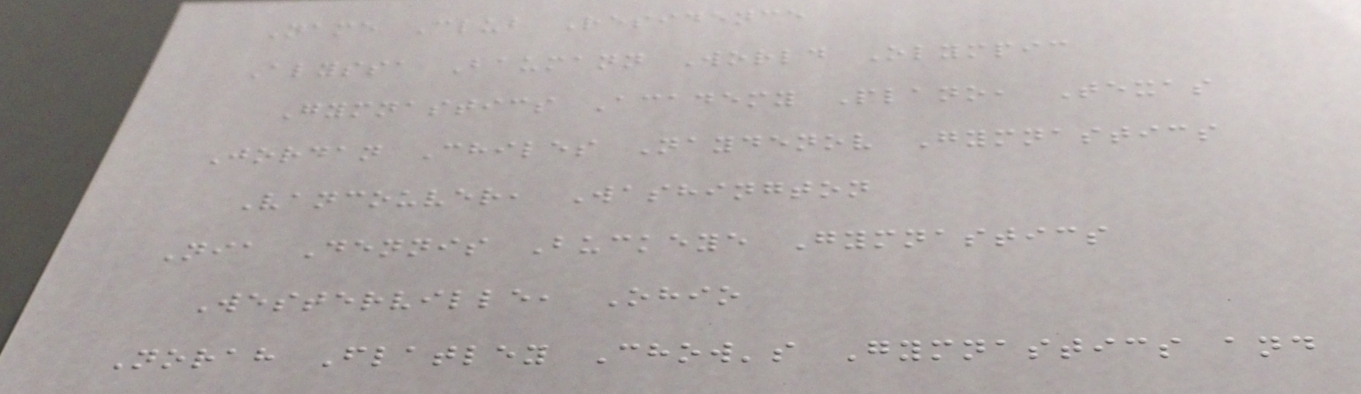Name Club Residence
Alyssa Baumann World Olympic
Gymnastics Academy Plano, Texas
Jordan Chiles Naydenov Gymnastics
Vancouver, Washington
Nia Dennis Buckeye Gymnastics
Westerville, Ohio
Norah Flatley Chow's Gymnastics and
